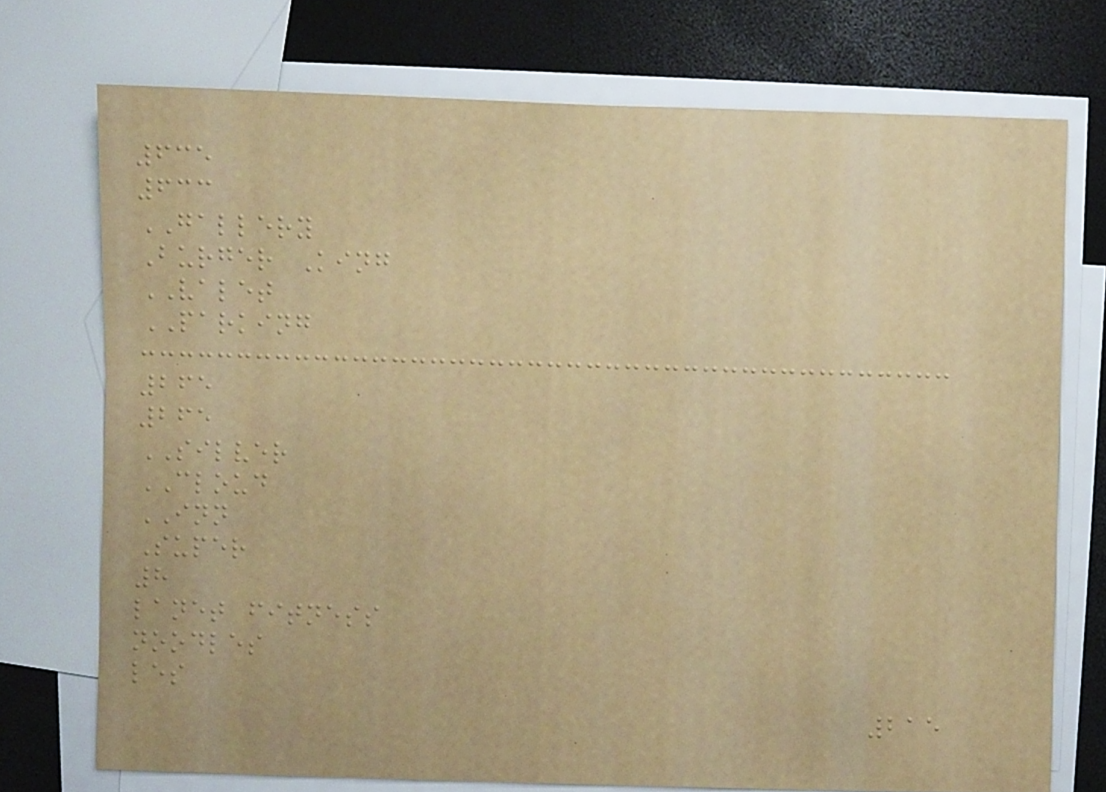635
633
GALLERY
Burger King
VALET
PARKING
265
265
SILVER
CLOUD
INN
Super
8
lanet fitness
noodles
les
215
